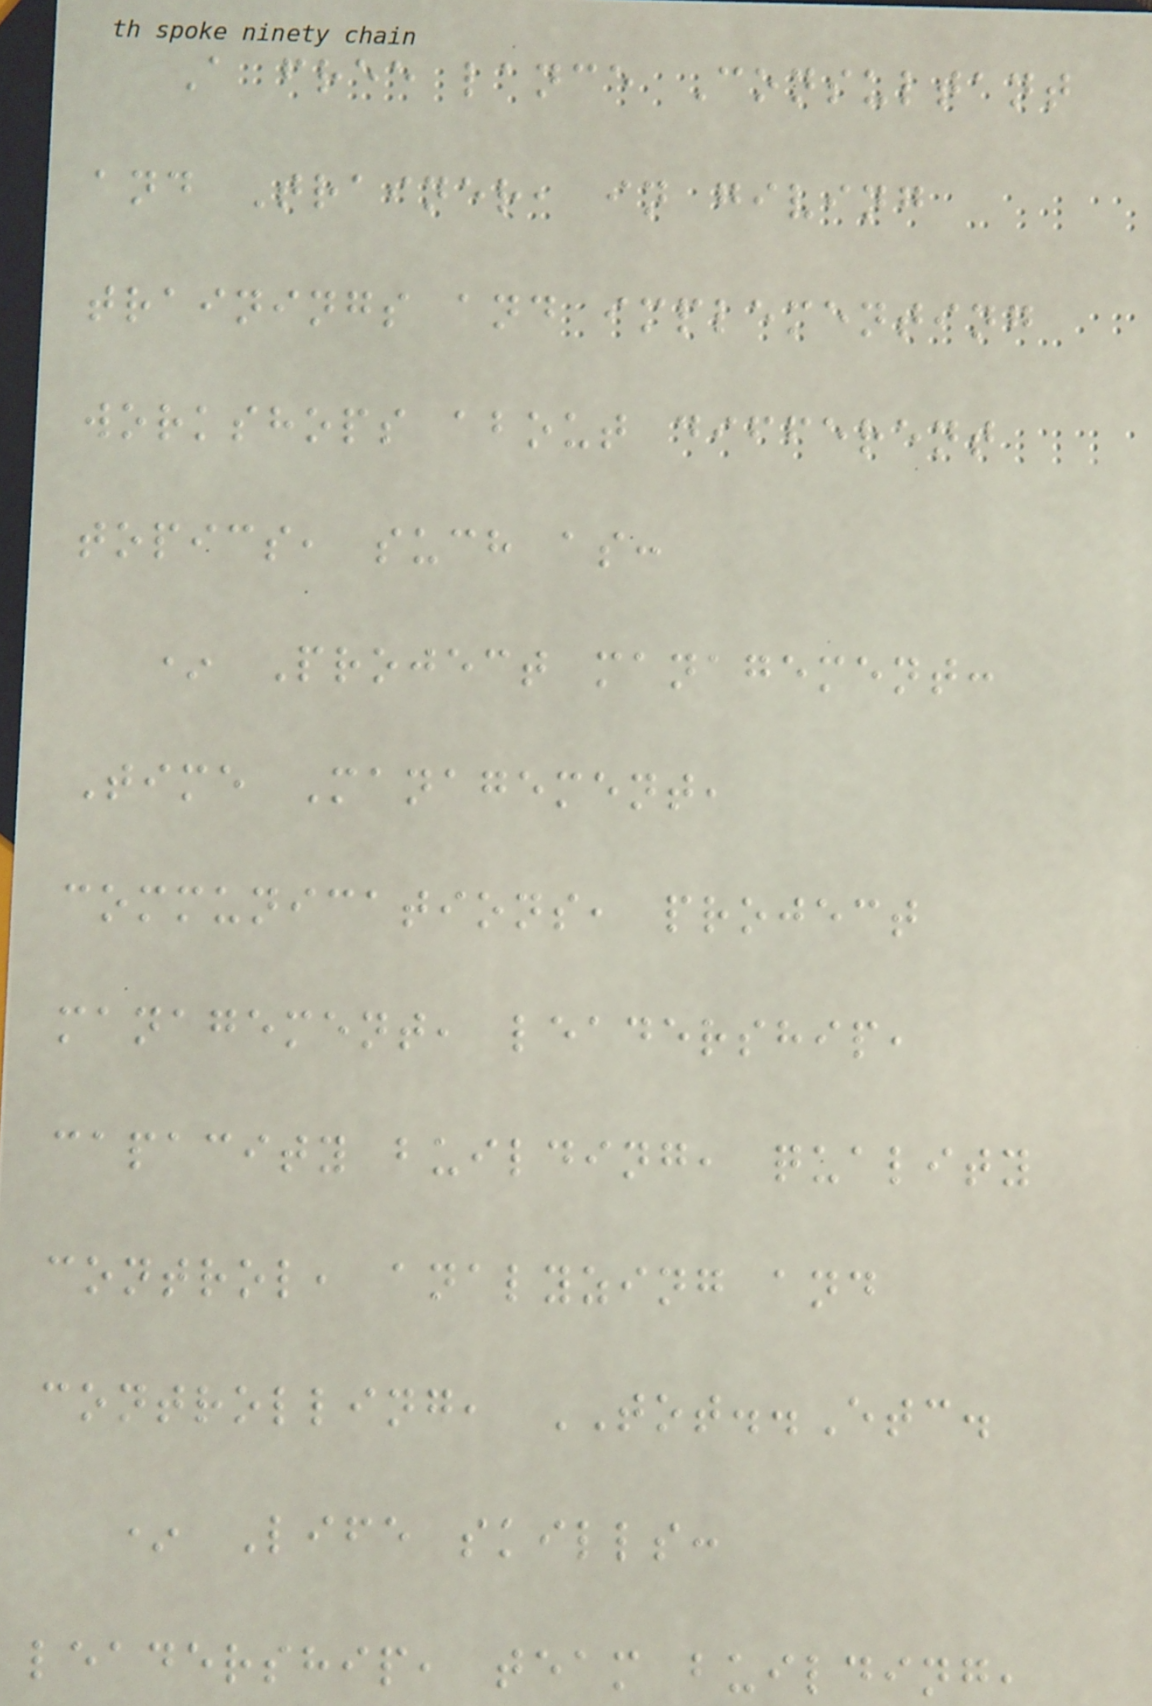A free lance Consultant
and Trainer, in giving
trainings and implementing
workshops about different
topics, such as:
* Project management:
Time Management,
communications, project
management, leadership,
capacity building, quality
control, analyzing and
controlling, TOT..Etc.
* Life skills:
leadership, team building,
